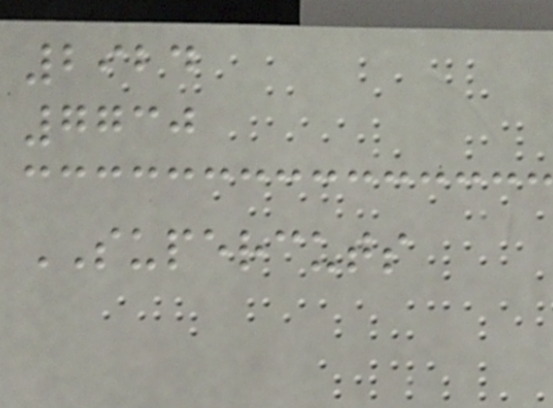2924
7730
SUPERCUTS
